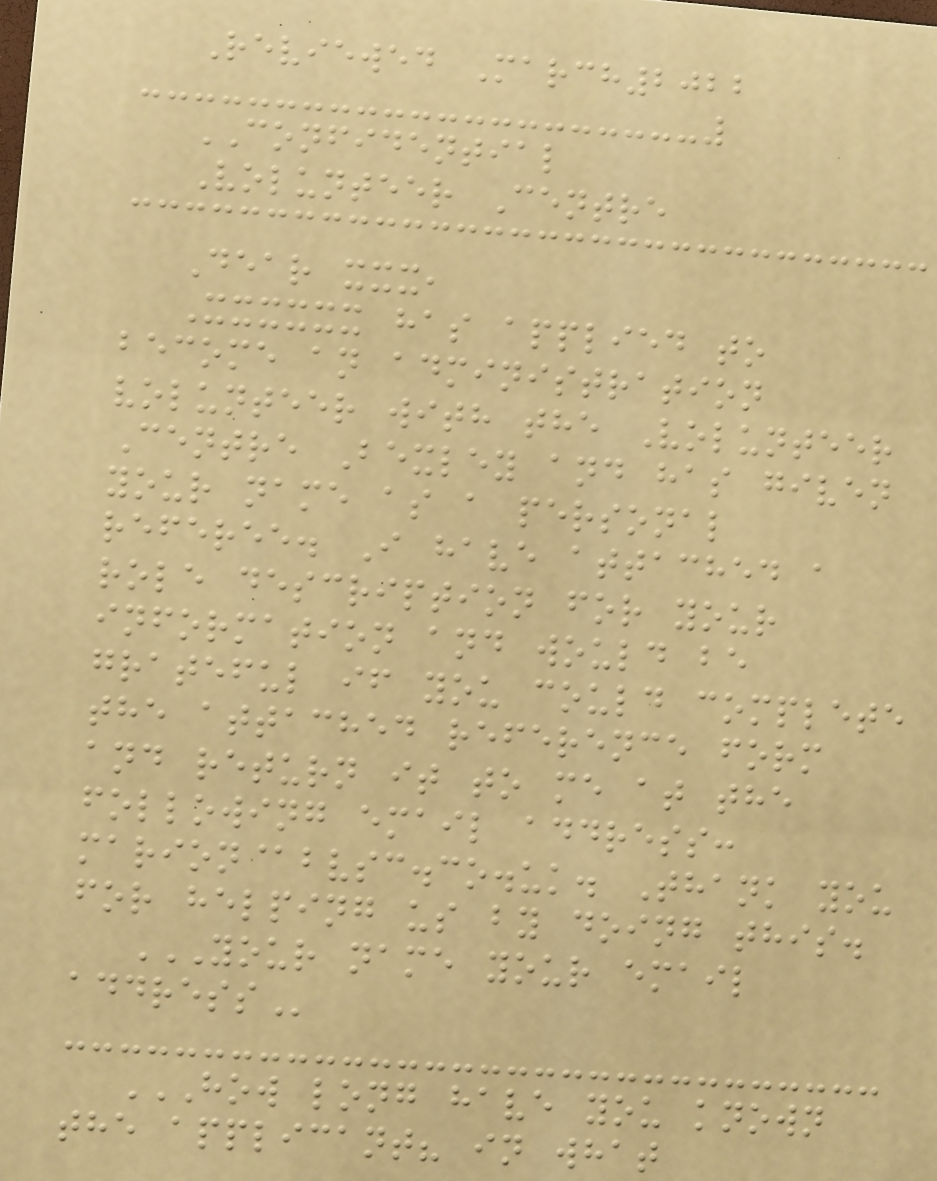Reviewed March2022
CONFIDENTIAL
Volunteer Centre
Dear xxx,
Xxxxxx has applied to
become an administration
volunteer with the Volunteer
Centre Bexley and has given
your name as a personal
referee. I have attached a
role description for your
information and would be
grateful if you could complete
the attached reference form
and return it to me at the
following email address:
marion@bvsc.co.uk. Thank you
for helping us by doing this.
YOUR NAME YOUR EMAIL
ADDRESS
HOW LONG HAVE YOU KNOWN
THE APPLICANT? IN WHAT
